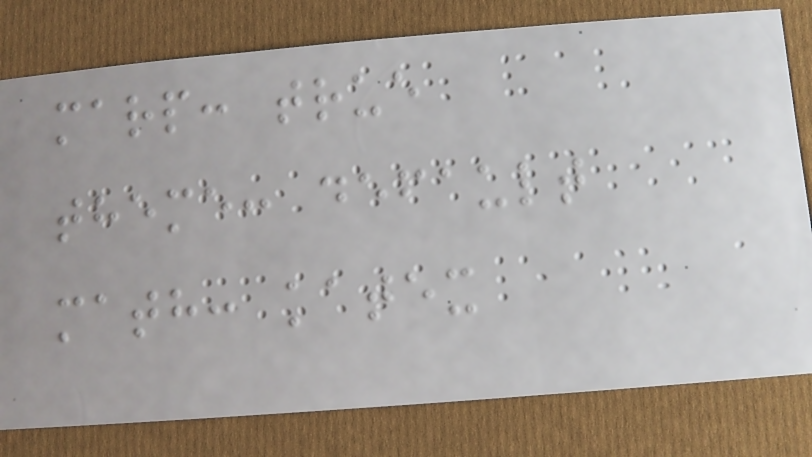marp: true
theme: default
math: katex
